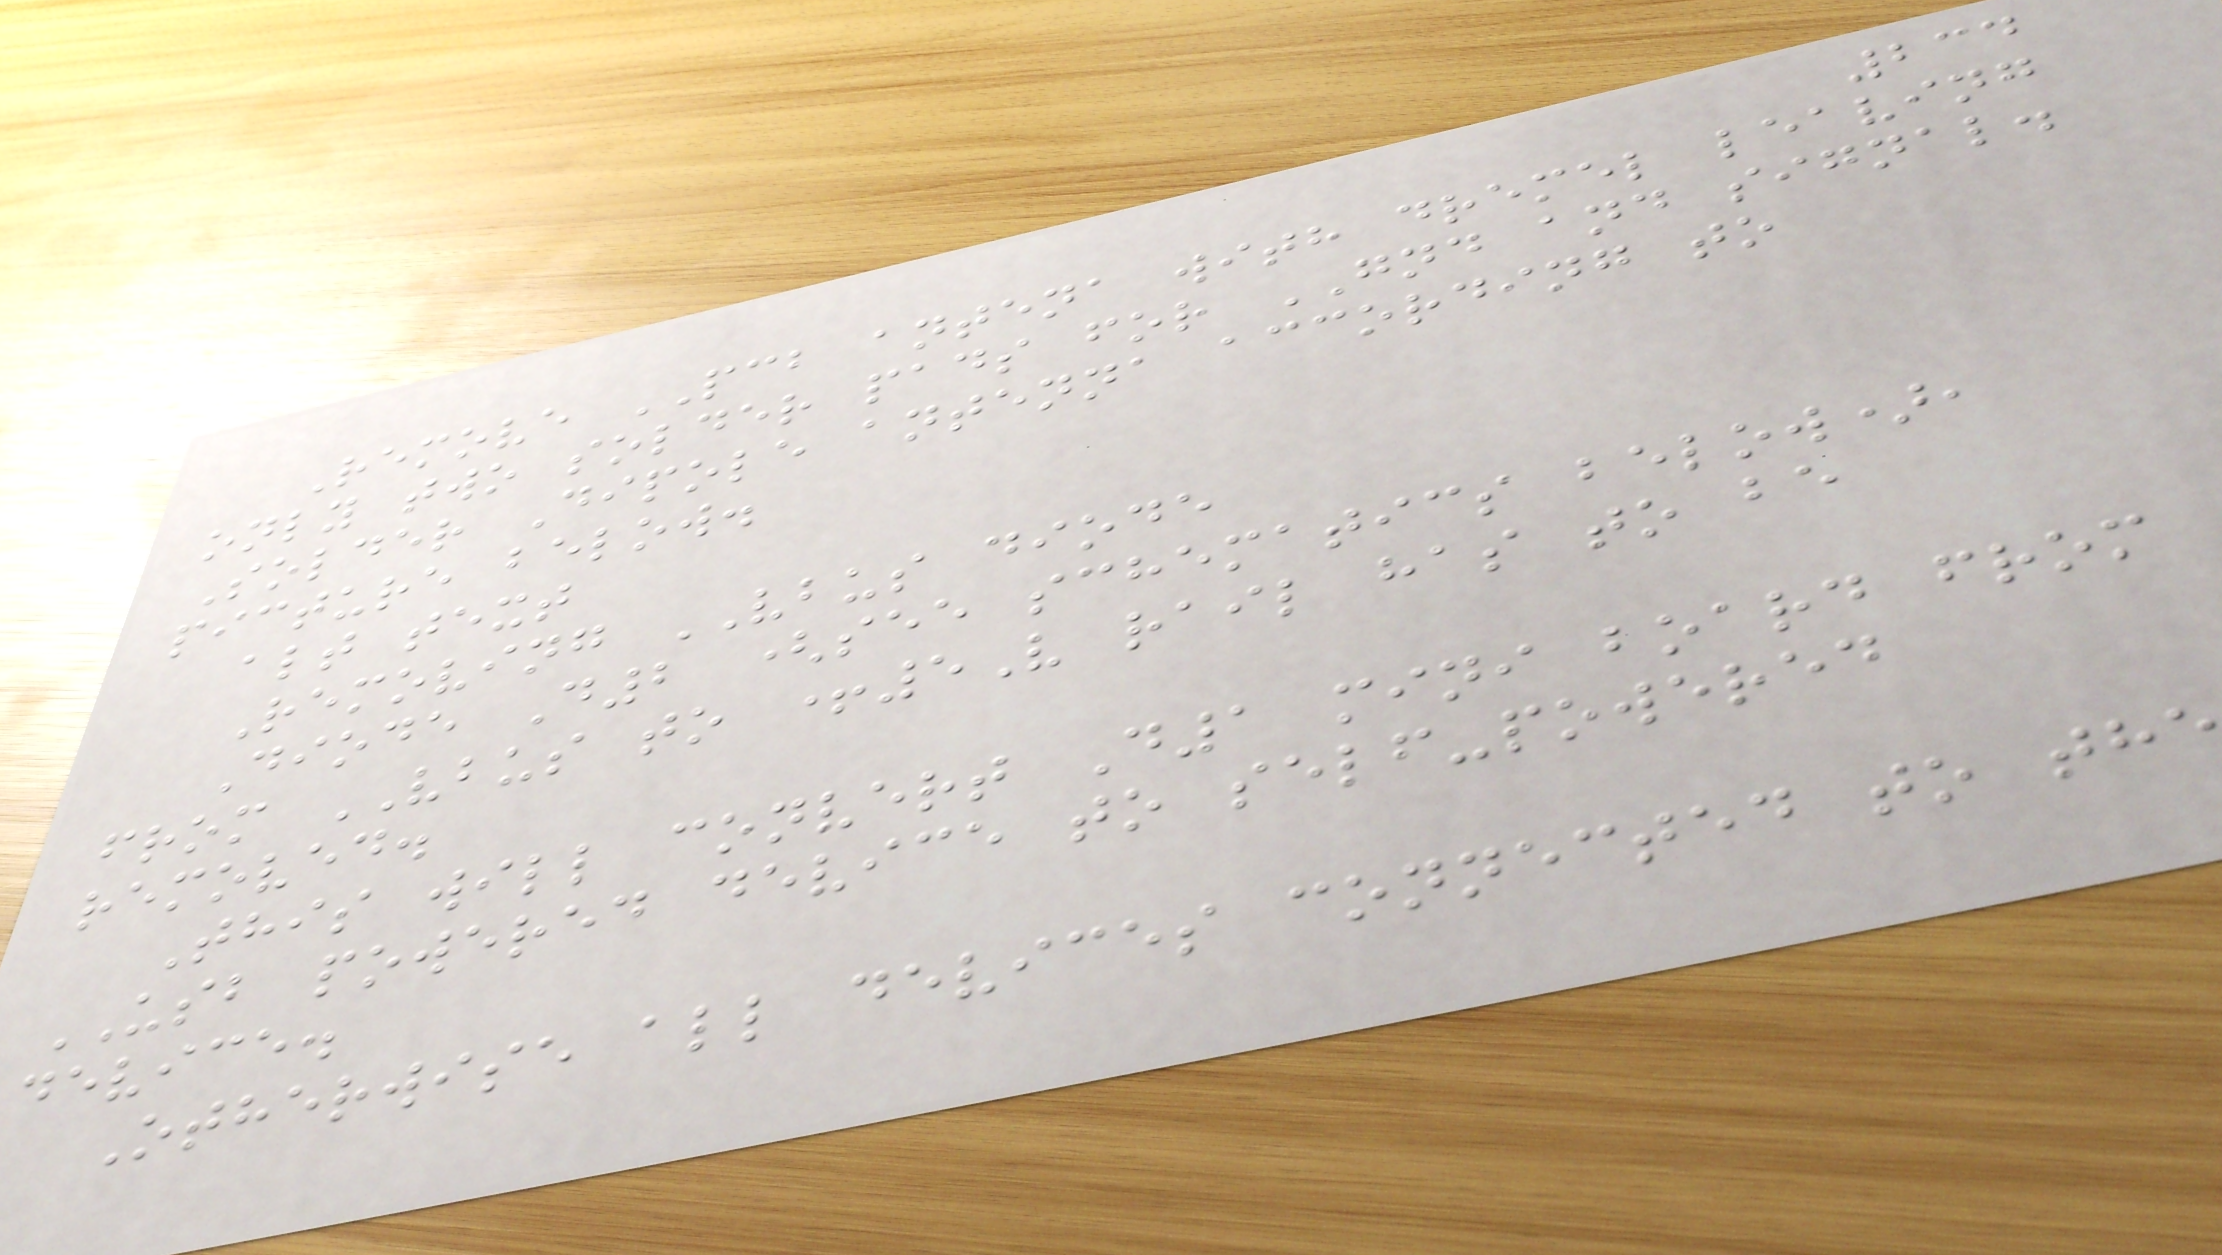234
Remove PCB antena with dremel leaving
only two solder pads for GND and signal.
Solder Dipole antenna according to
picture below.
alt text
Removing VBUS diode
Diode D2 (see schematics below),
from VBUS to +5V rail has to be
removed.
This will convert D1 mini board from
USB powered device to self-powered
device.
Otherwise all devices connected to the
